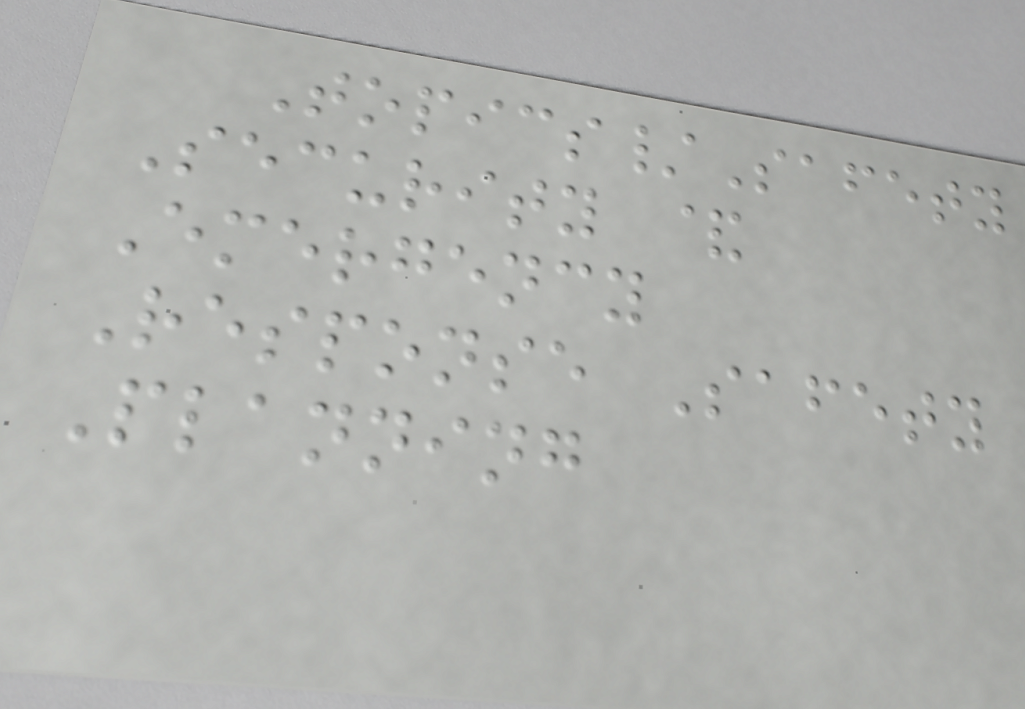Topics/Safety
Security &
Emergency
Response Safety
Planning
